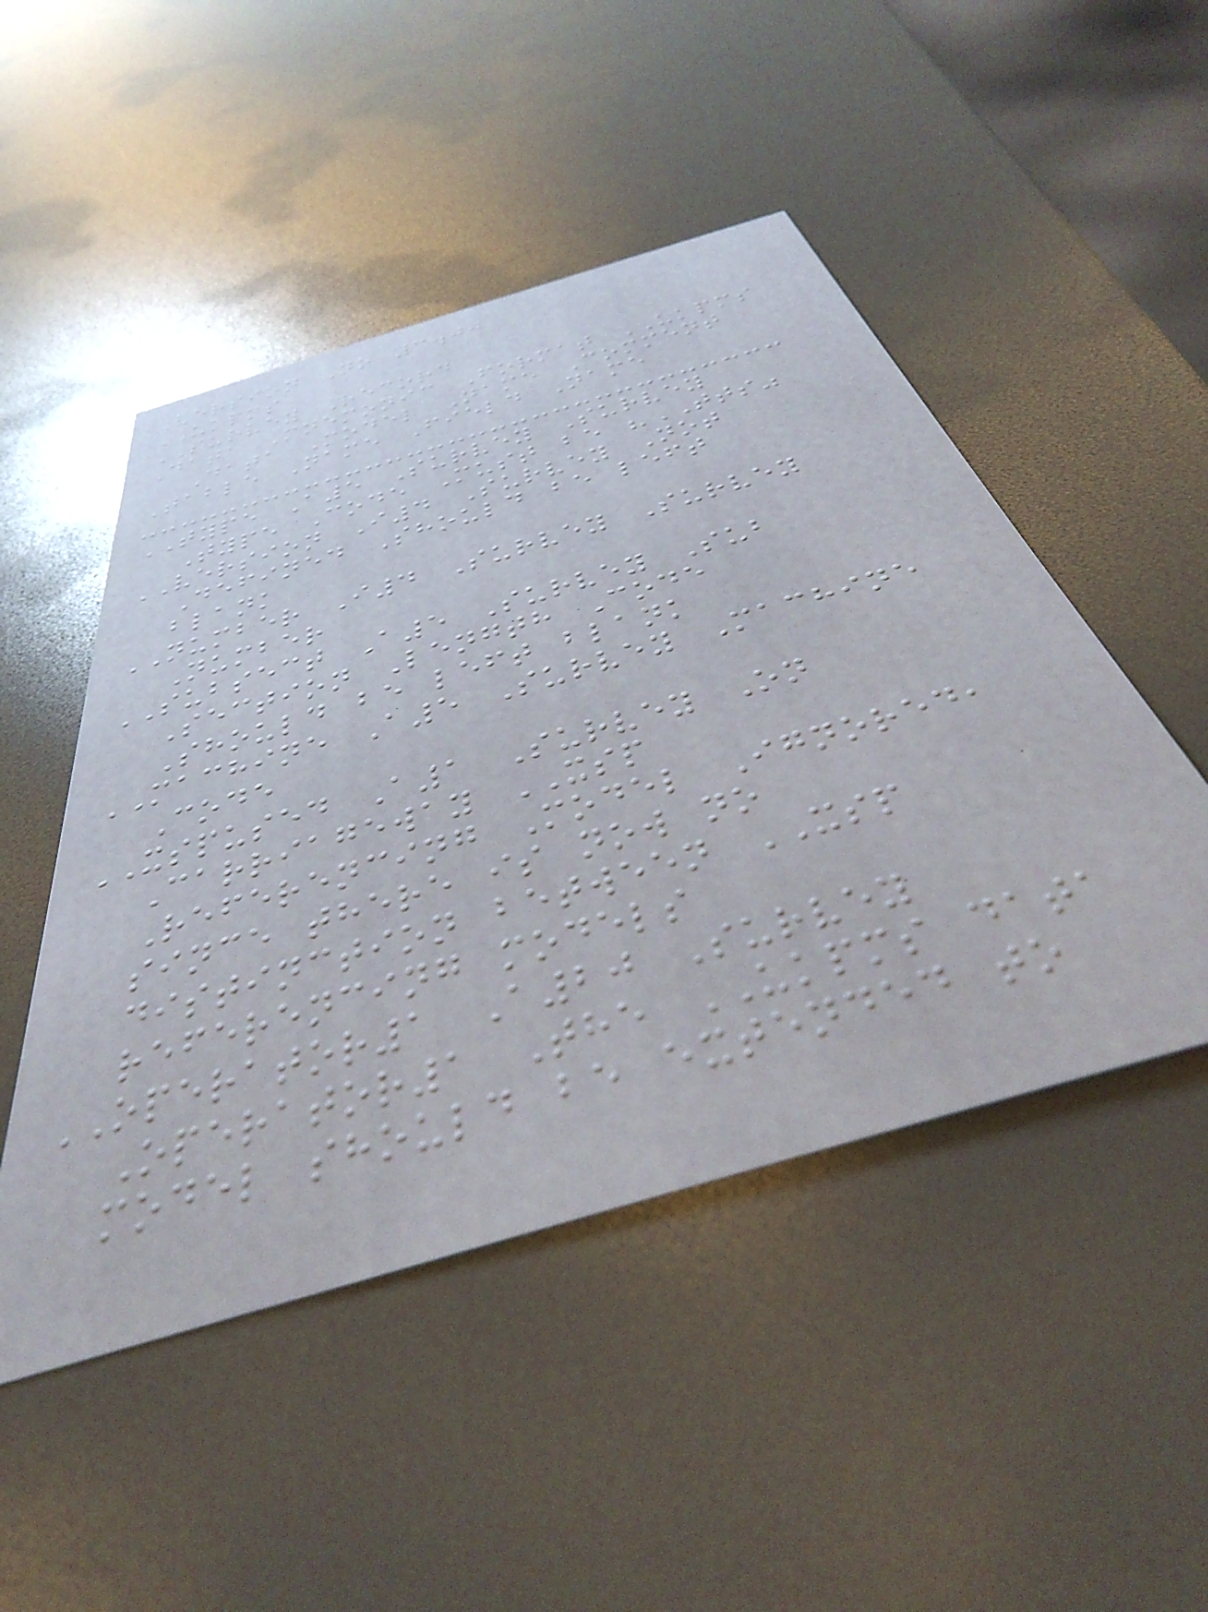Version No 3.00
UKPMS
SURVEY Record
Data Mnemonic Format UKPMS
Data Model Name Comment
Table Name Field Name
TYPE A5 Survey Survey
Type Code Must be "TTS"
VERSION I4 Survey Not
Defined Should be left
blank
NUMBER I4 Survey Survey
Number
SUBSECT A5 Survey Sub
Section Length Code
Should be left blank
MACHINE A5 Survey Machine
Code
XSPUSED A1 Survey On
Carriageway XSP
Referencing Model Ignored,
since there is now no
distinction between XSP
referencing models
OPERATOR1 A20 Survey
Operator1 The UKPMS data
model should be extended to
